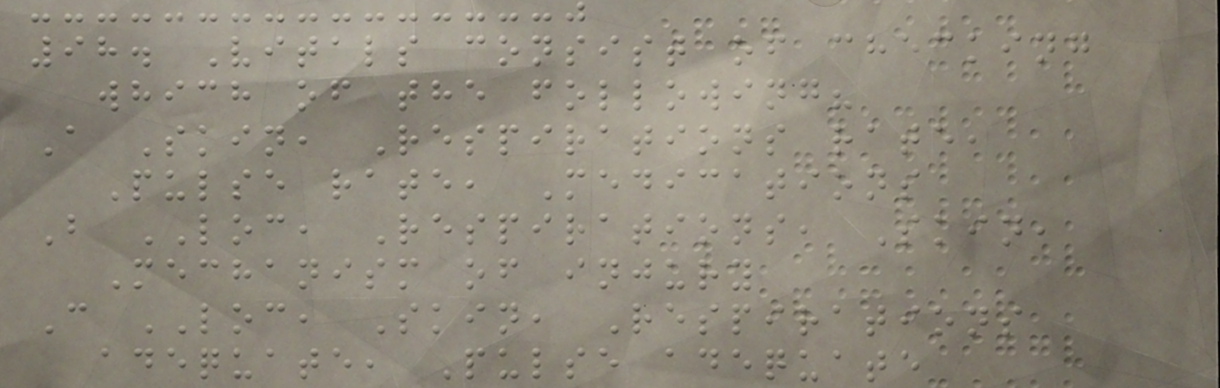98. Vitals consist of checking
which of the following?
A Skin, Respirations rate,
Pulse rate, Medications
B LOC, Respirations, Skin,
Mechanism of injury
C LOC, Skin, Respirations
adequate, Pulse adequate
